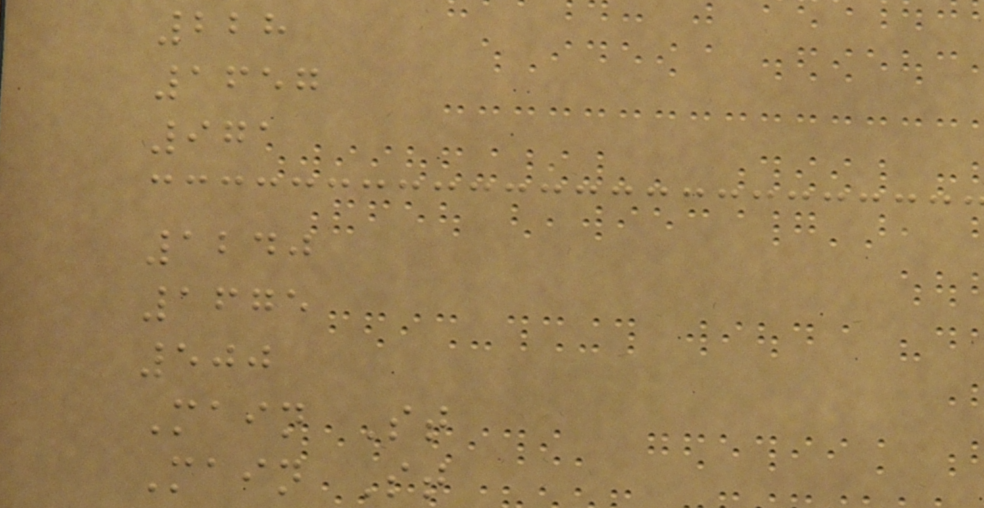228
1657
971
1240
1675
500
Main St
Main St
